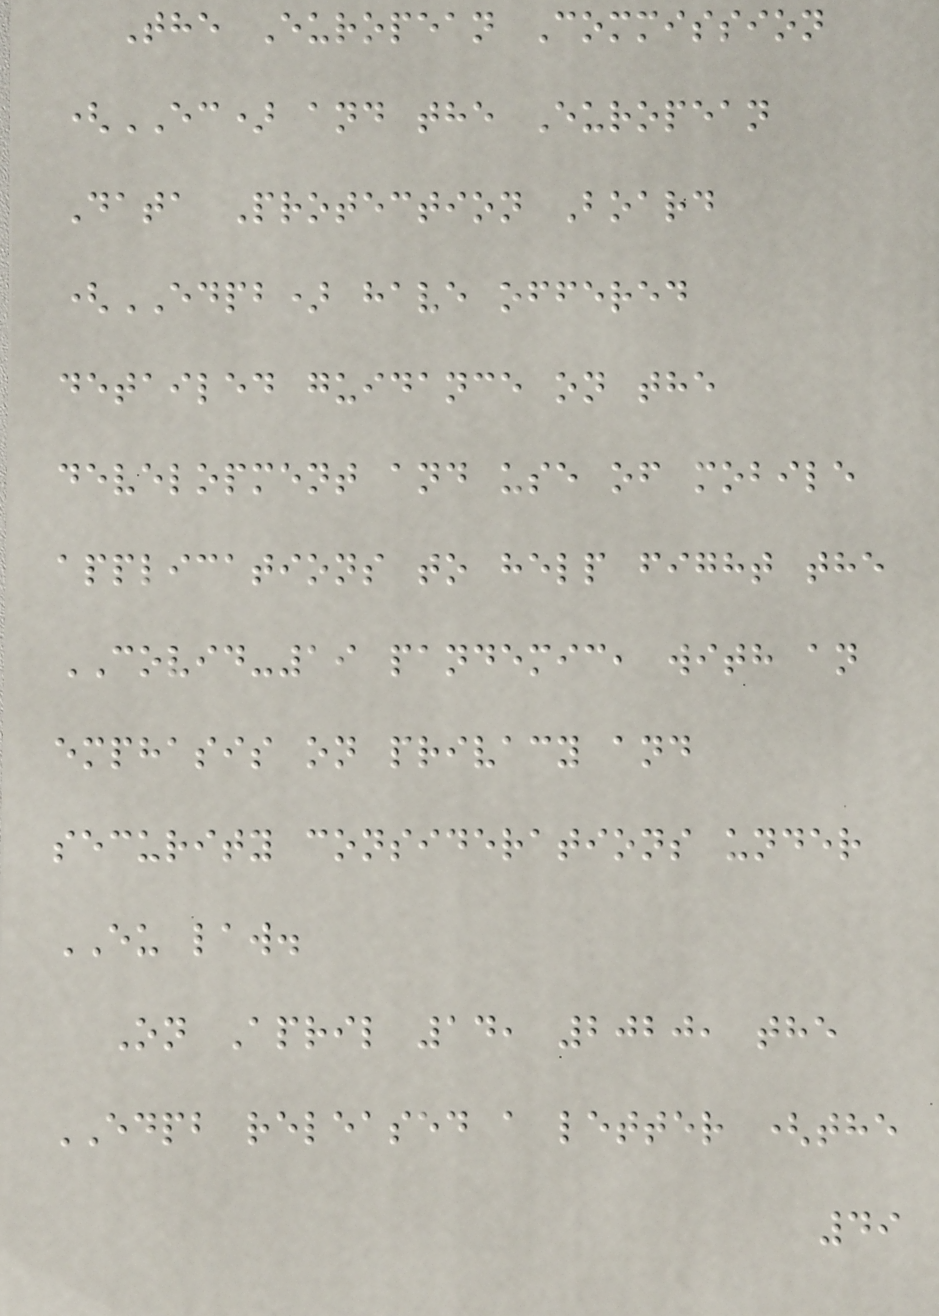The European Commission
(EC) and the European
Data Protection Board
(EDPB) have offered
detailed guidance on the
development and use of mobile
applications to help fight the
COVID-19 pandemic, with an
emphasis on privacy and
security considerations under
EU law.
On April 14, 2020, the
EDPB released a letter (the
49
